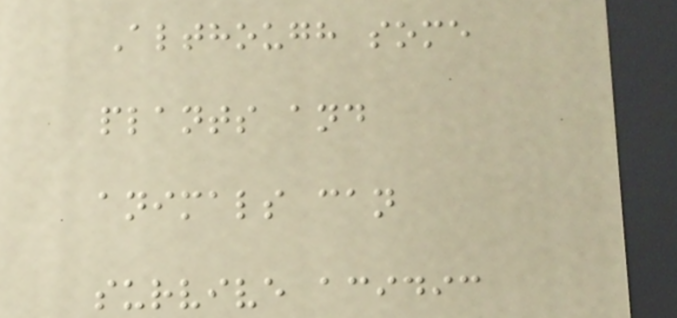Although some
plants and
animals can
survive acidic
